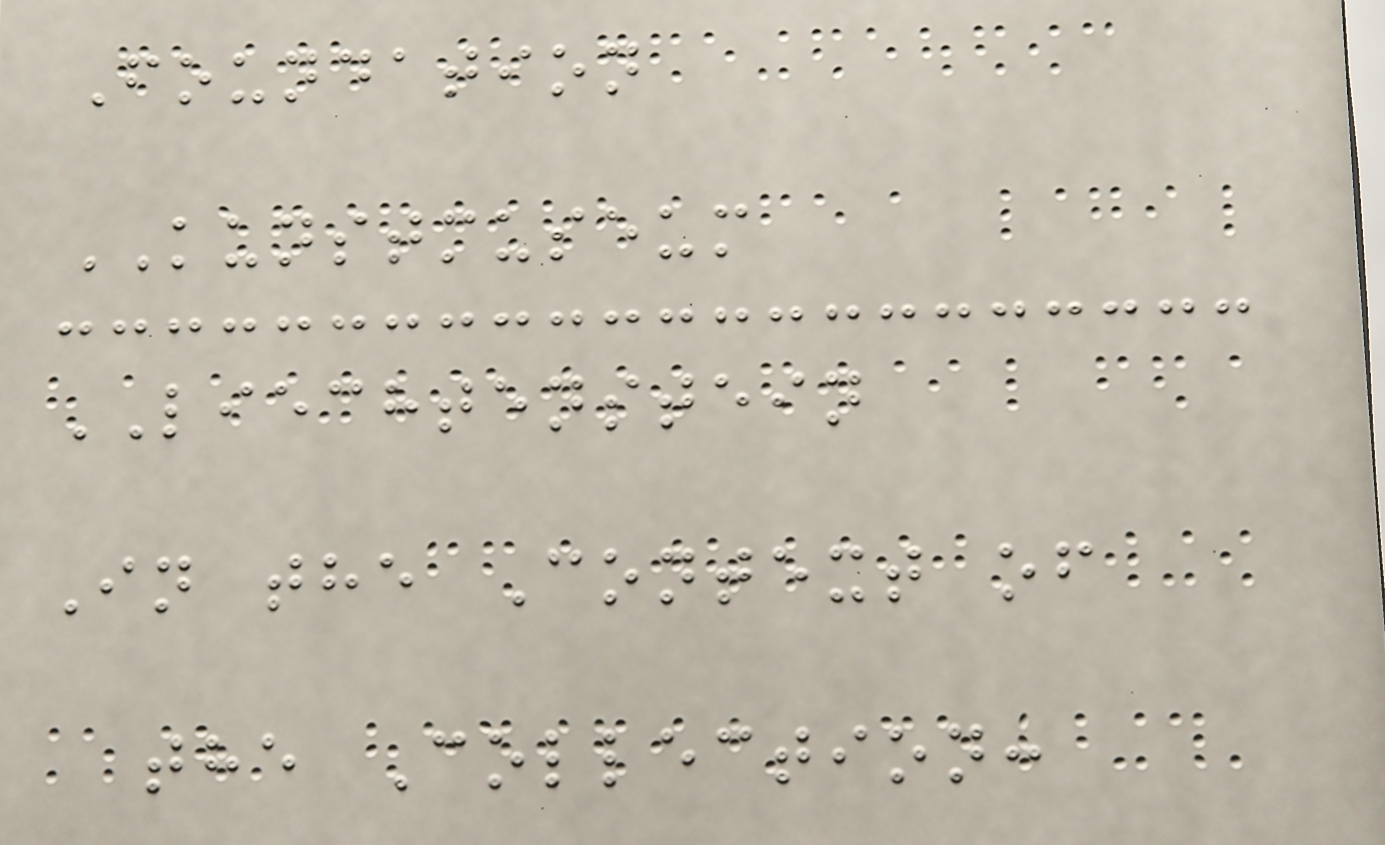Foundation
KUNSTMUSEUM
LIECHTENSTEIN
In the Context of
the Collection:
